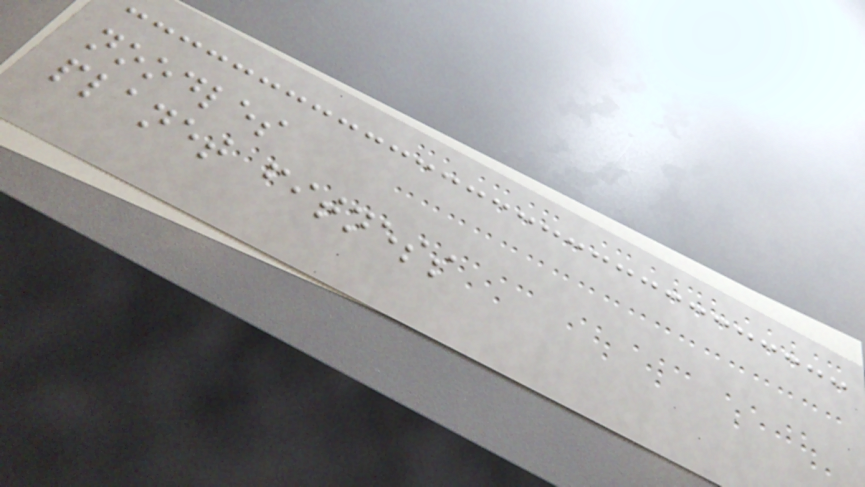noodles
planet fitness
